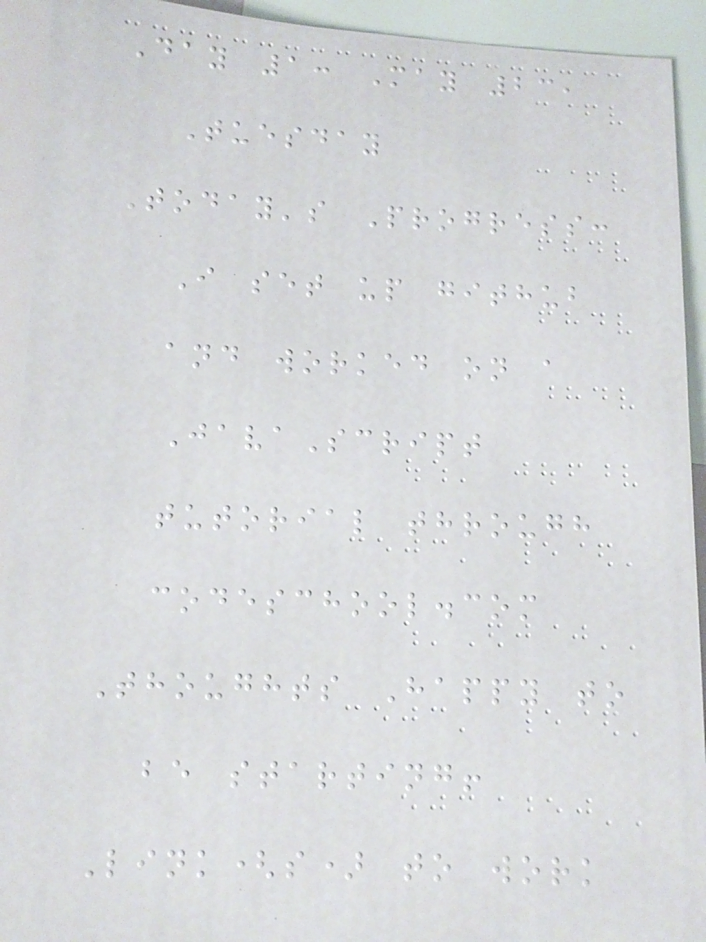Day 1: May 23,
Tuesday
Today's Progress:
I set up github
and worked on a
JavaScript
tutorial through
codeschool.com
Thoughts Happy to
be starting!
Link(s) to work
